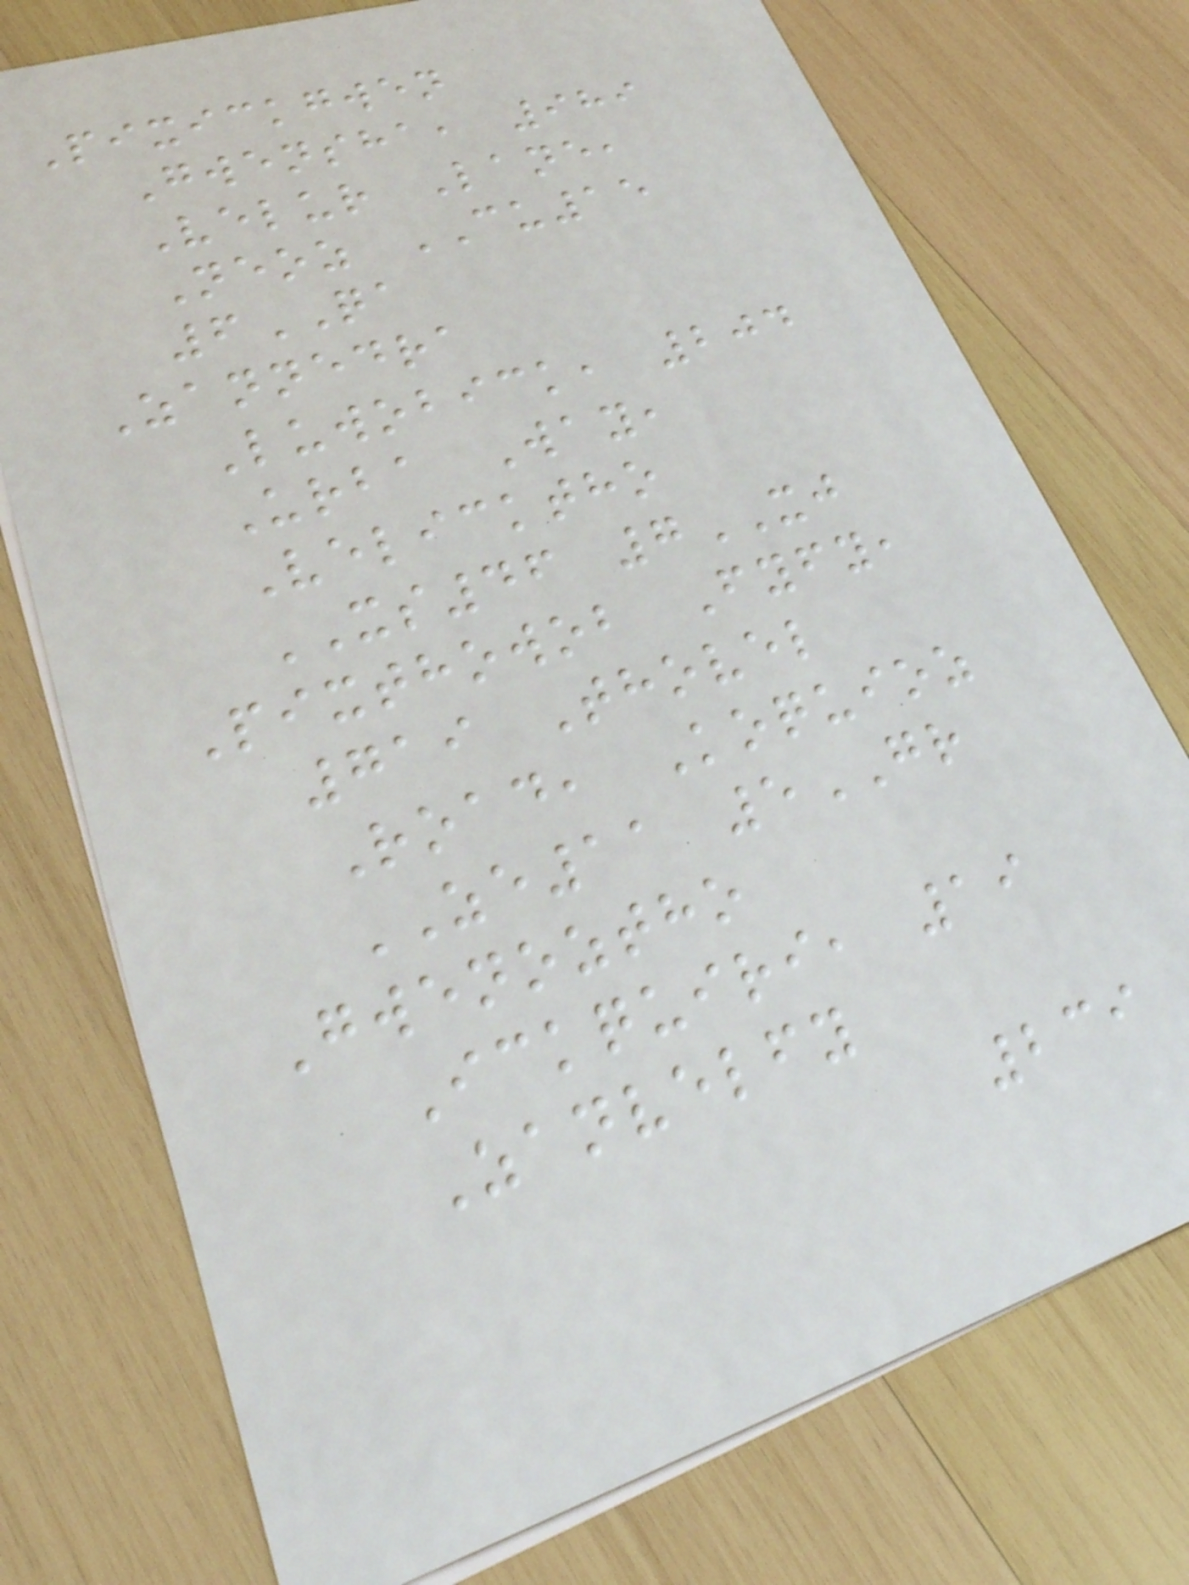Pixickgwen
Gwensha, 989
Velur Lane,
Neoz CU15
6QA
Zannedra
Luwobick, 204
Urba Way,
Velicktho
XS46 7XJ
Pixthowob Fyfy,
719 Thovel
Road, Koquioz
ZE11 5GR
Gwenoztho
Ickquiri, 19
Zanvelfy
239
